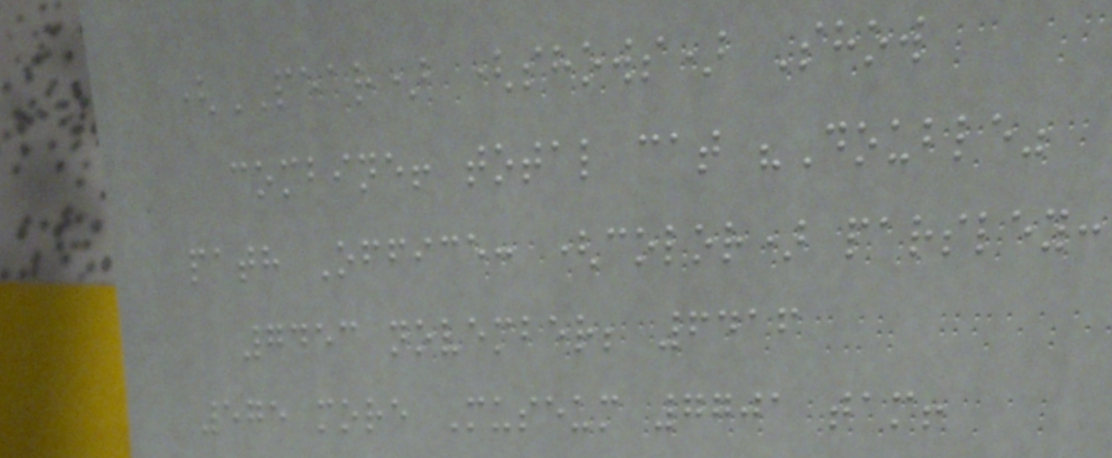(PEAR) (shows) Show
combine! total cat "Double"
path Office: (color) parsley:
7453 november; 6416
575 more Museum 7701 tam!
